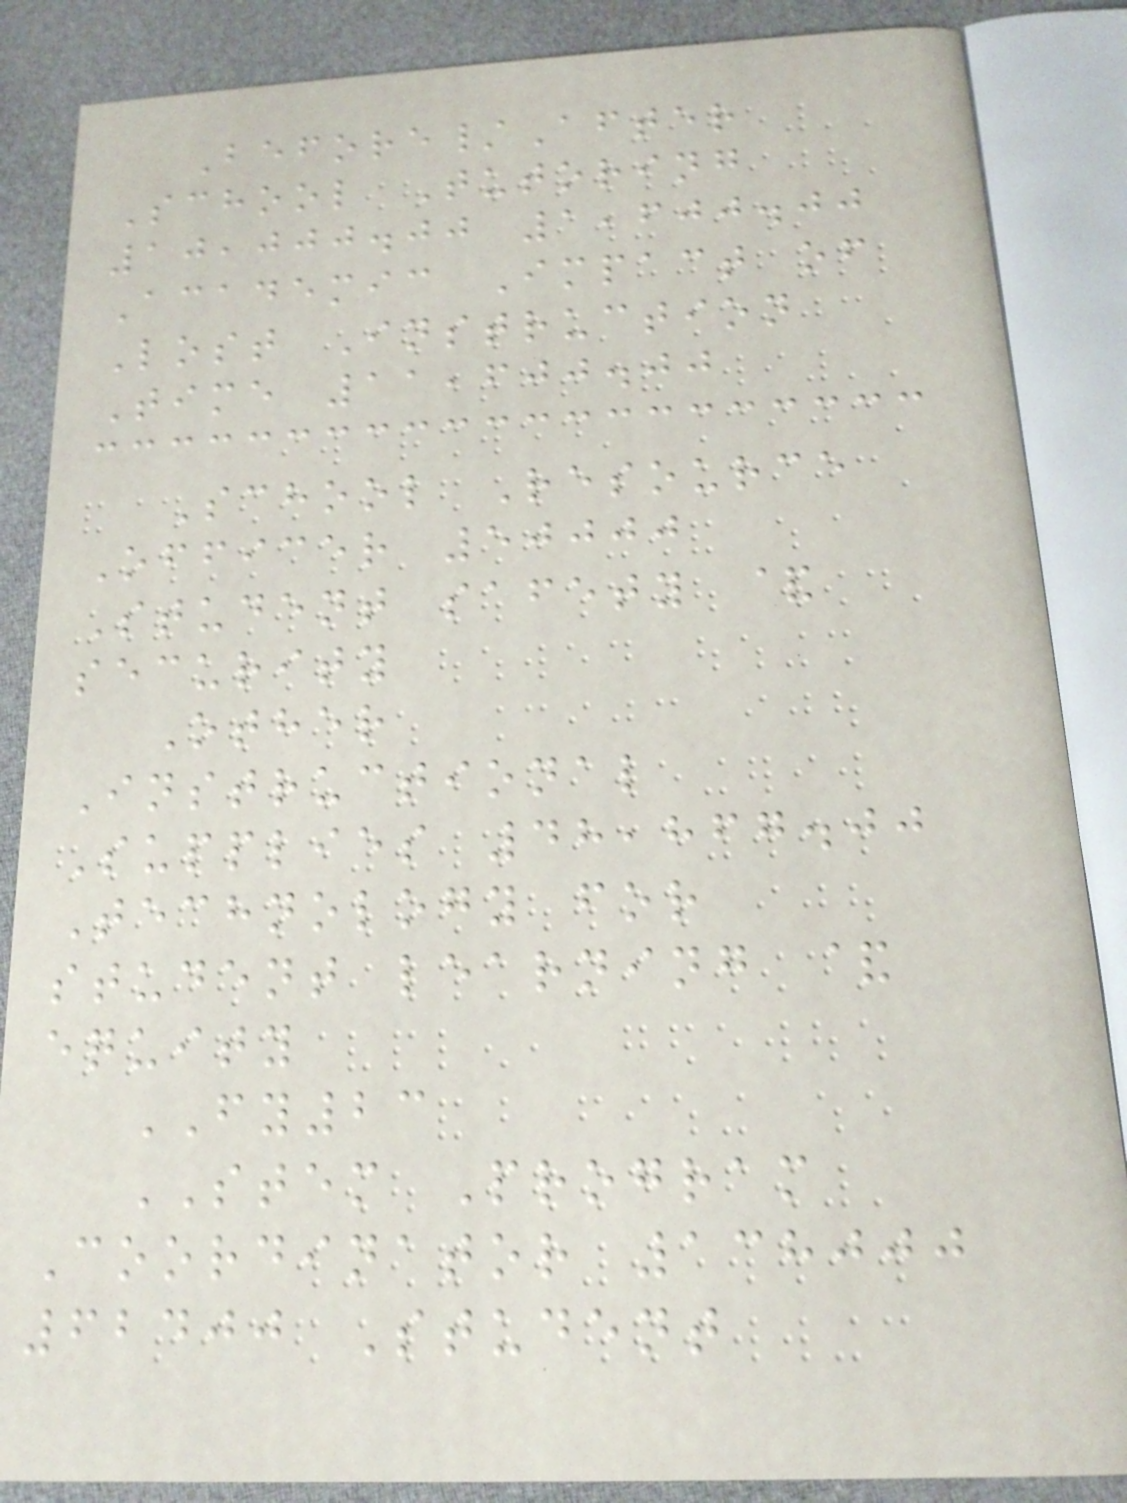Before/After
School Tutoring
10,000.00 1,600.00
Academic Impact of
Lost Instruction
Time 11,600.00
School Resource
Officer 50000
Student safety &
security
Other
Instructional
Supplies 48,867.00
Technology for
student learning &
equity
FY23
STEM Program
Coordinator 138000
62400 Student
